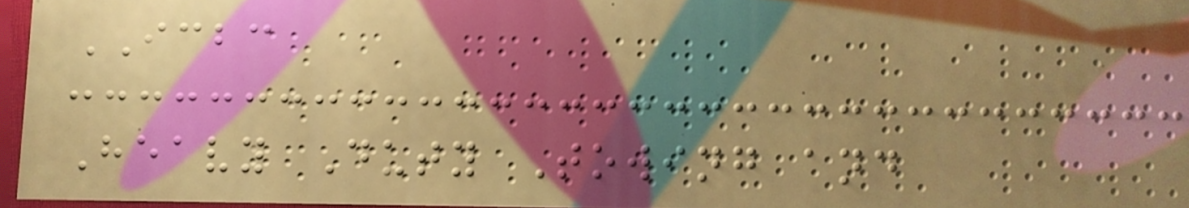ICBC
Heavy Duty Towing and
